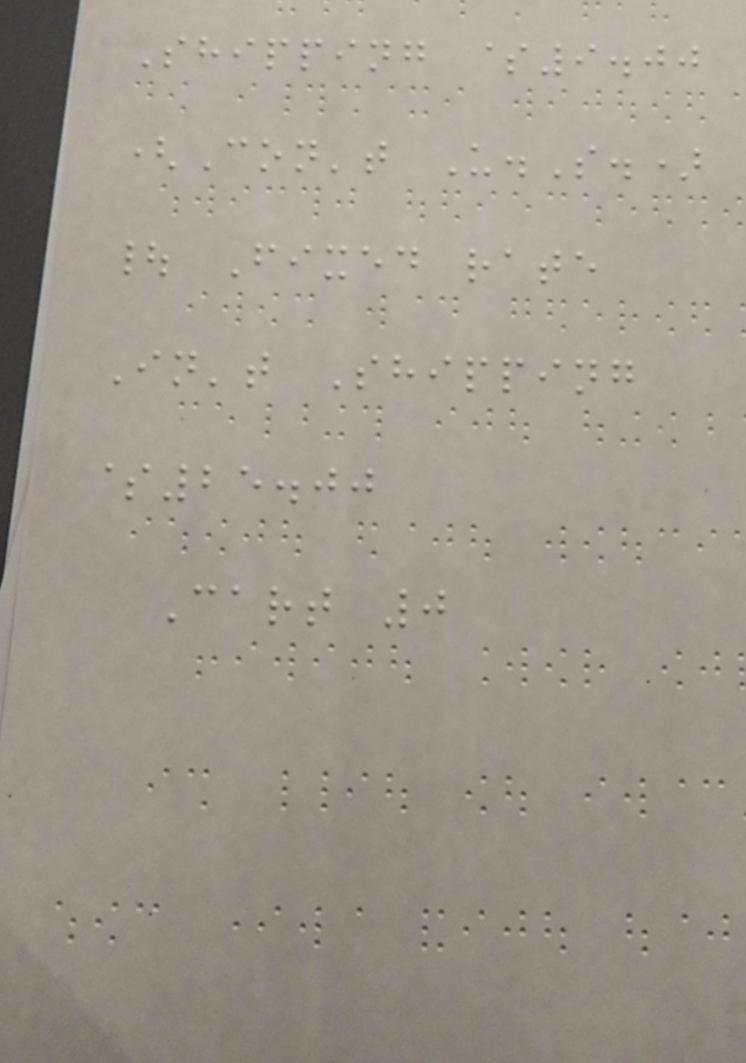Shipping $9.00
(Con't U.S.)
| Fixed rate
In't Shipping
$25.00
Cart 0
